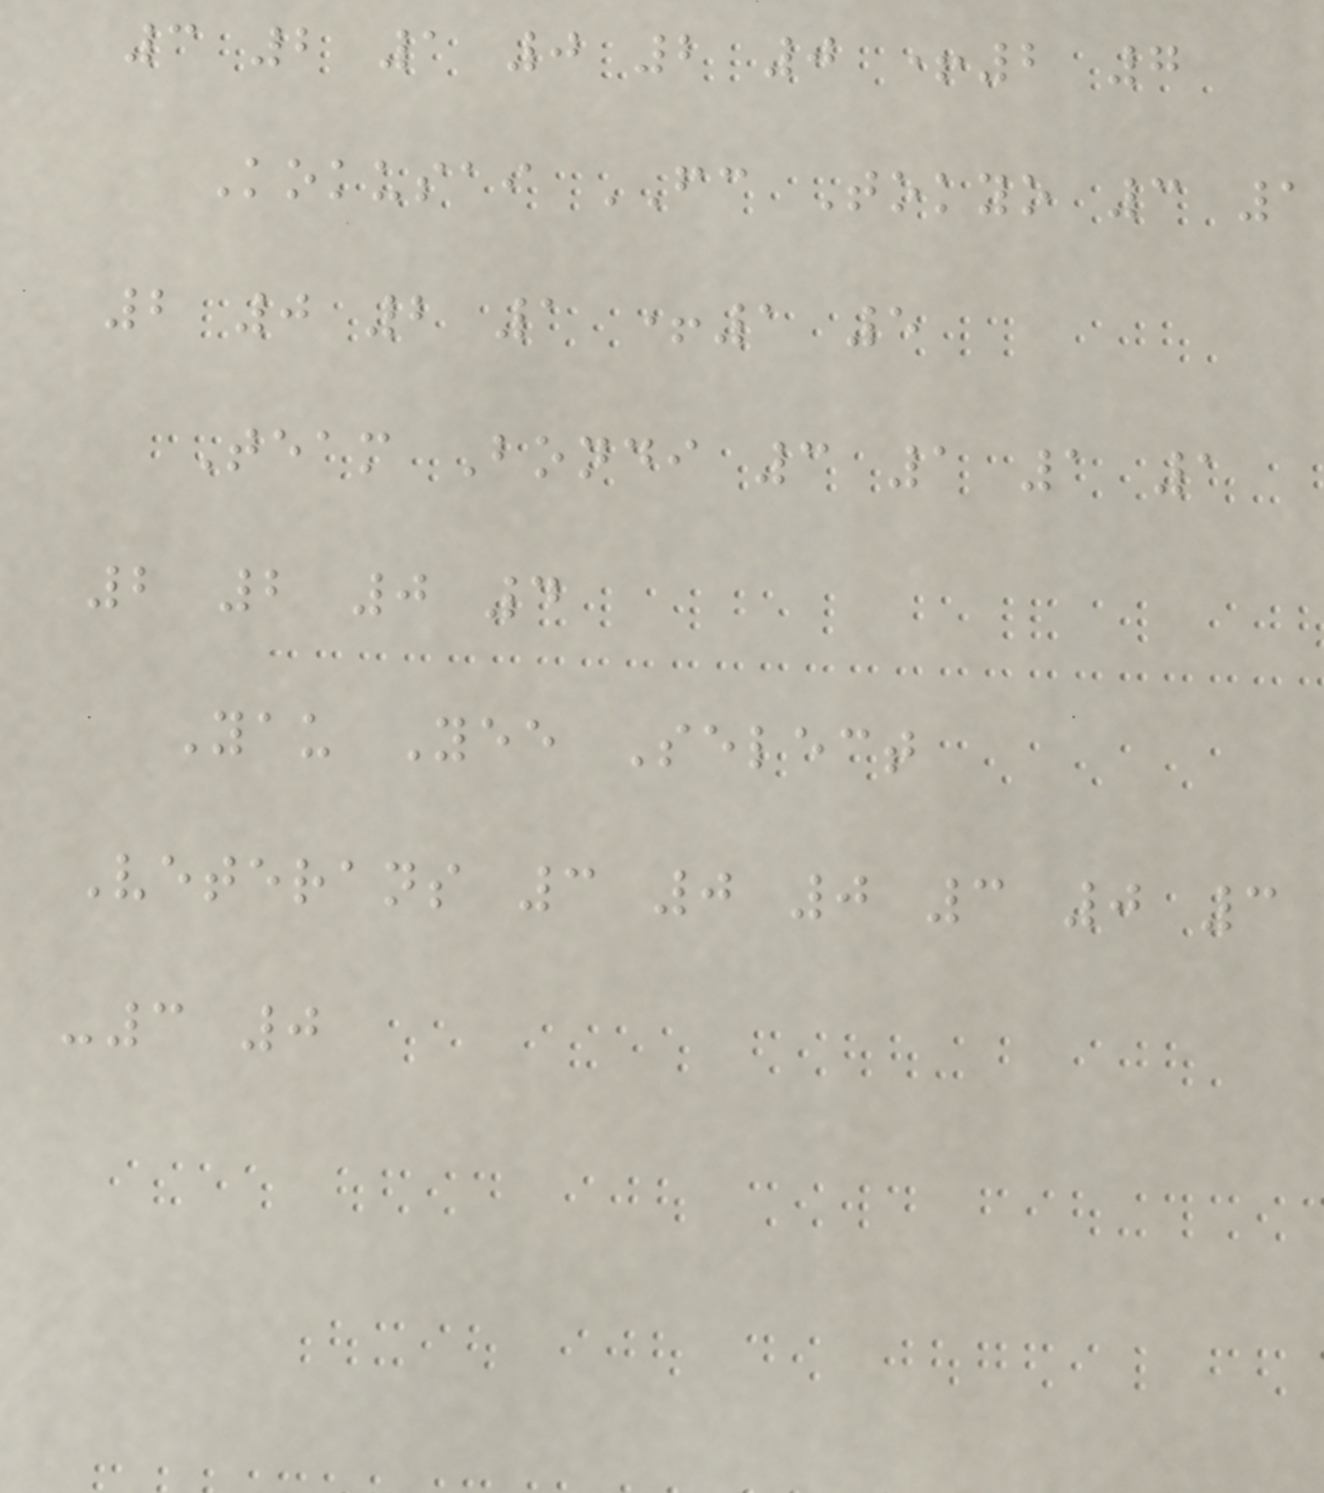3 2 1 0 2 0 +2 7
Kokusai FC Tokyo 3 1
2 0 2 1 +1 5
Team Bondi 3 1 1 1
2 2 0 4
Yau Yee Select
Veterans 3 0 0 3 0 3
-3 0
